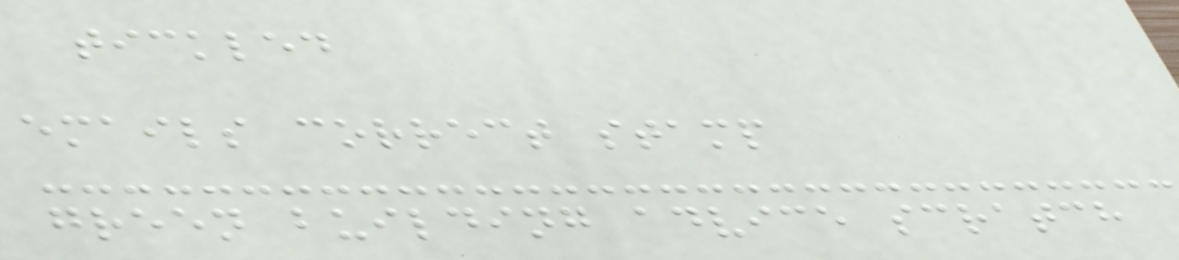tickled
emails correct stamp
green building advice scratch
